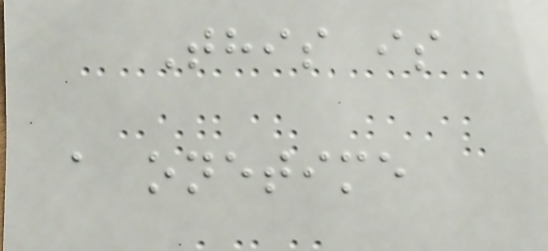This is
a onetime
